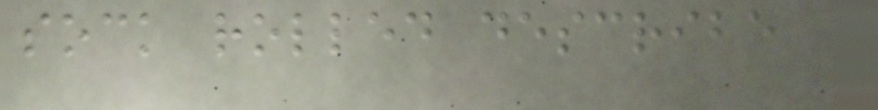sock rolled describe
